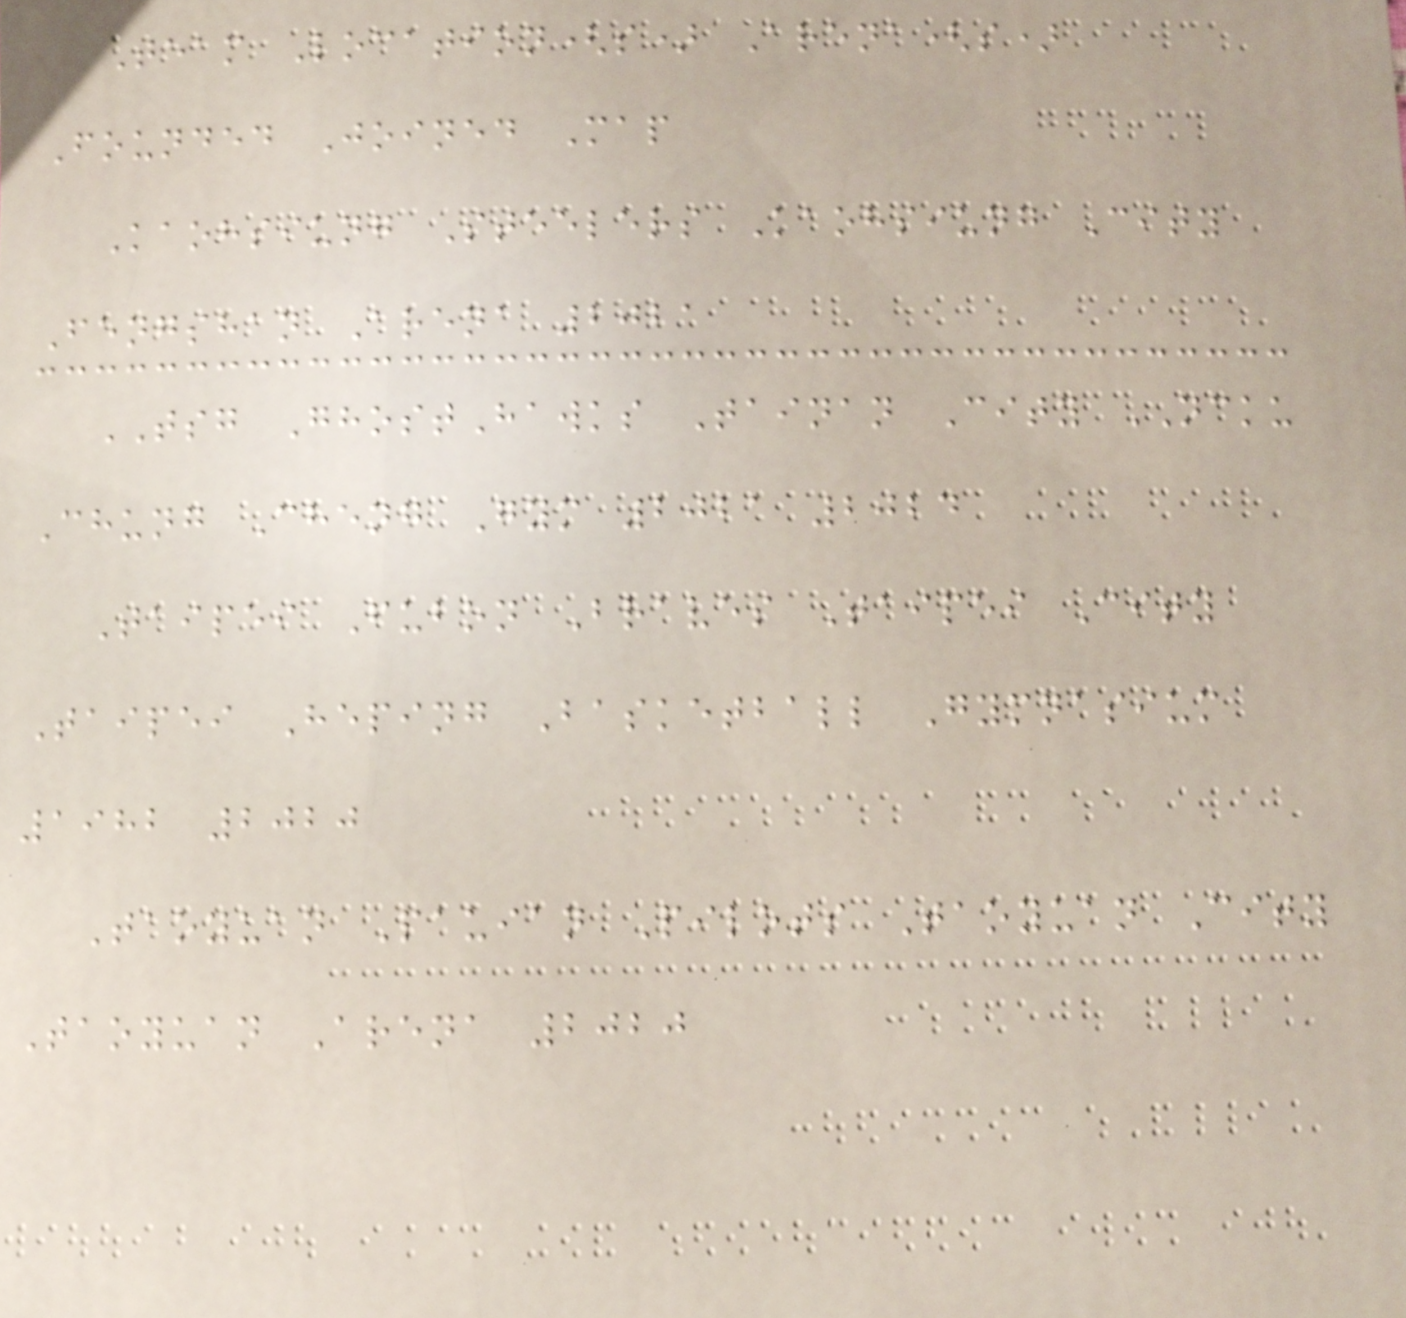Team Location(s) Arena(s)
Founded Joined Map
Kaohsiung Steelers Kaohsiung City
Fengshan Arena 2021
TSG GhostHawks Tainan City NCKU
Chung Cheng Gym 2021 2024
Taipei Fubon Braves Taipei City
Taipei Heping Basketball Gymnasium
1982 2020
Taoyuan Pauian Pilots Taoyuan City
Taoyuan Arena 2020
